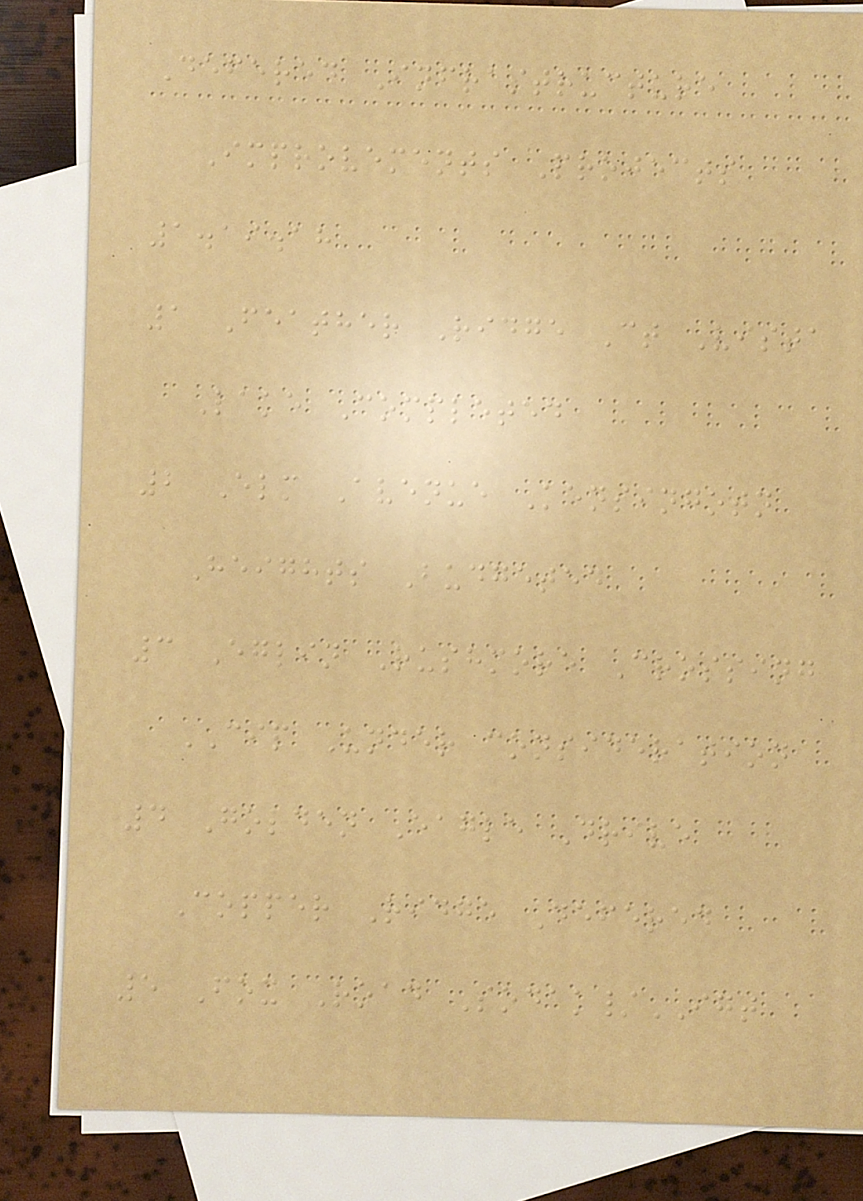Defered Infrastructure
Improvements Projects
1.19.18
1 Feather Ridge Ct Vista
Lake Completed
2 Elm Avenue Kensingotn
Heights Budgeted
3 Eglin Rushmore Crossing
CIP Under consideration
4 Golden Eagle Drive
Copper Ridge Defered
5 Fox Road Sodak/IGT
